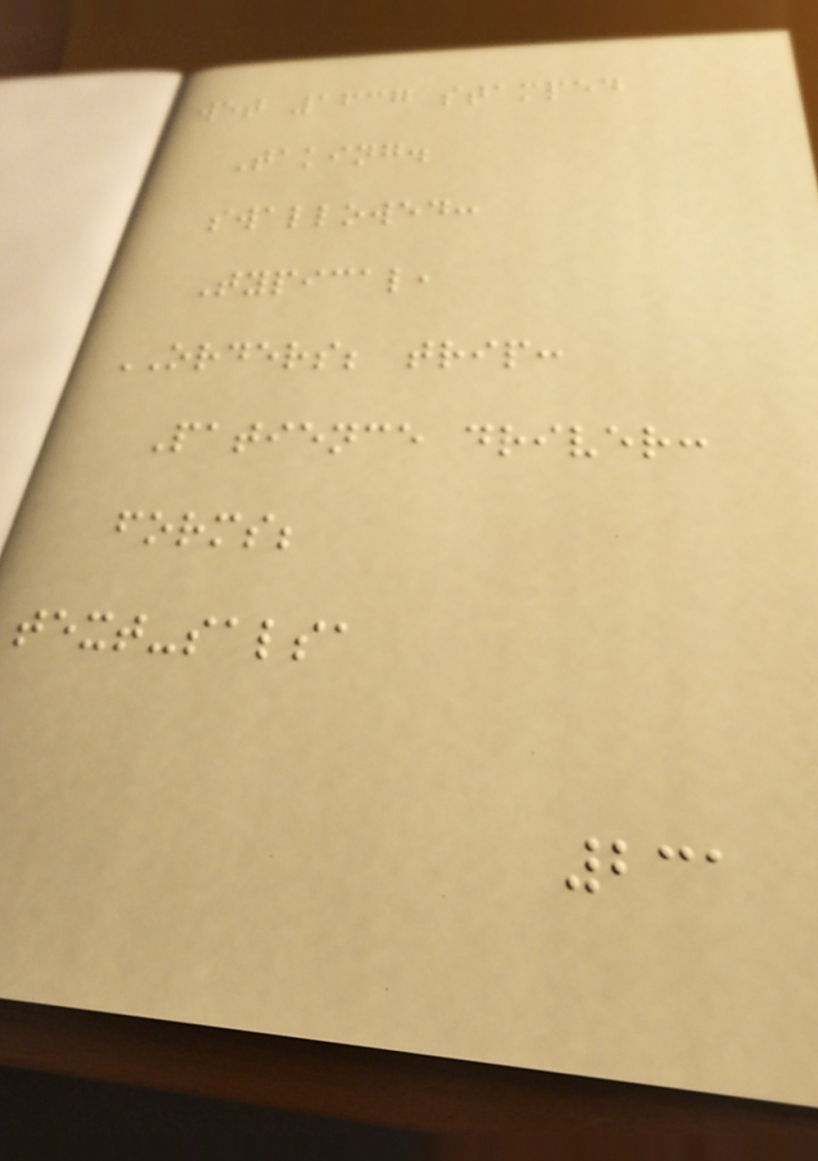wet 1637 stamped
Taking.
swallowed:
Typical,
ORDERS; trip:
Patience driver:
forms;
text-salsa
231
